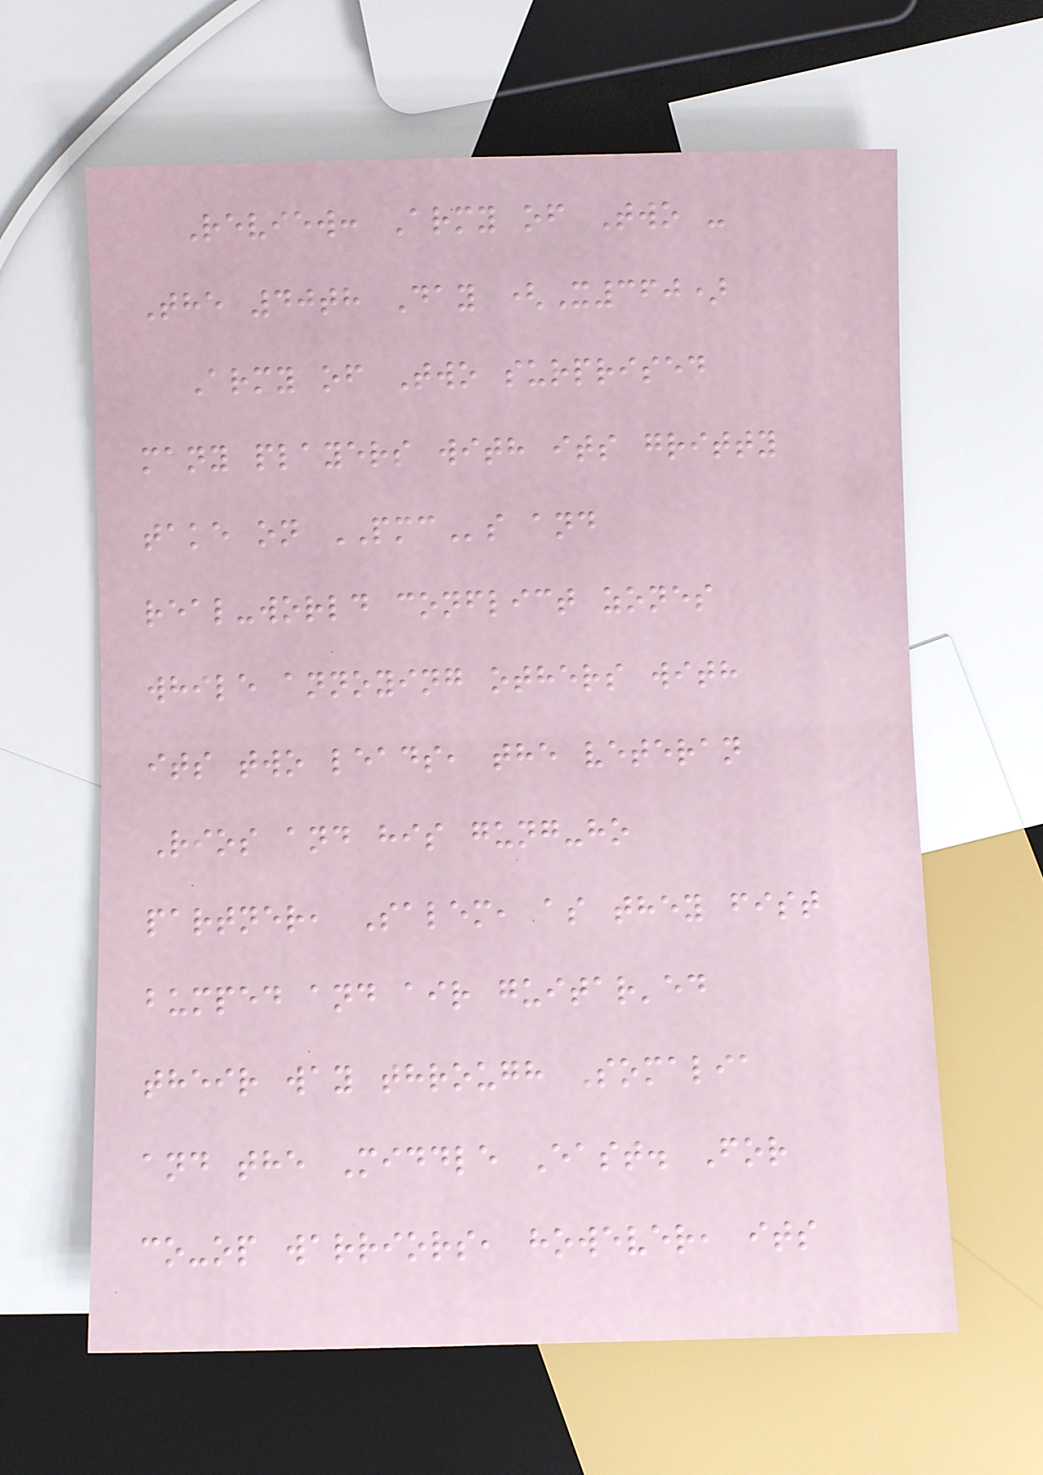Review: Army of Two -
The 40th Day (X360)
Army of Two surprised
many players with its gritty
take on PMCs and
real-world conflict zones
while annoying others with
its two leads, the veteran
Rios and his gung-ho
partner, Salem, as they fist
bumped and air guitar'ed
their way through Somalia
and the Middle East. For
co-op warriors, however, its
